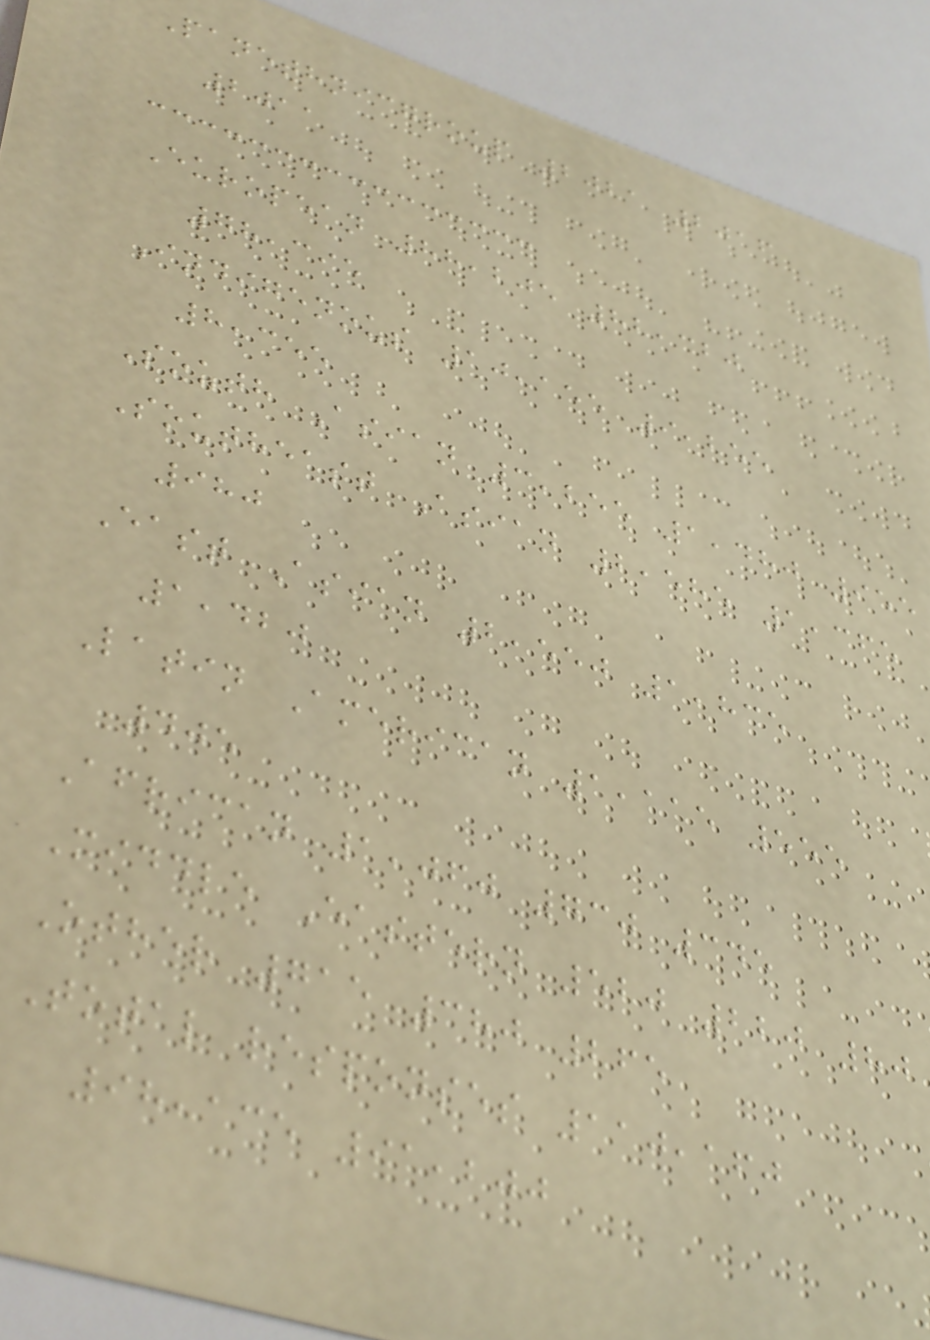Panethnicgroup 2021 2016
2011
European 88,205 82,320
78,395
Indigenous 10,155 9,255
8,355
South Asian 3,255 1,480 955
Southeast Asian 2,585 1,365
980
East Asian 2,550 1,835
1,420
Latin American 1,115 555
405
African 1,060 730 345
Middle Eastern 520 220 80
Other 715 380 265
Total responses 110,160
98,135 91,200
